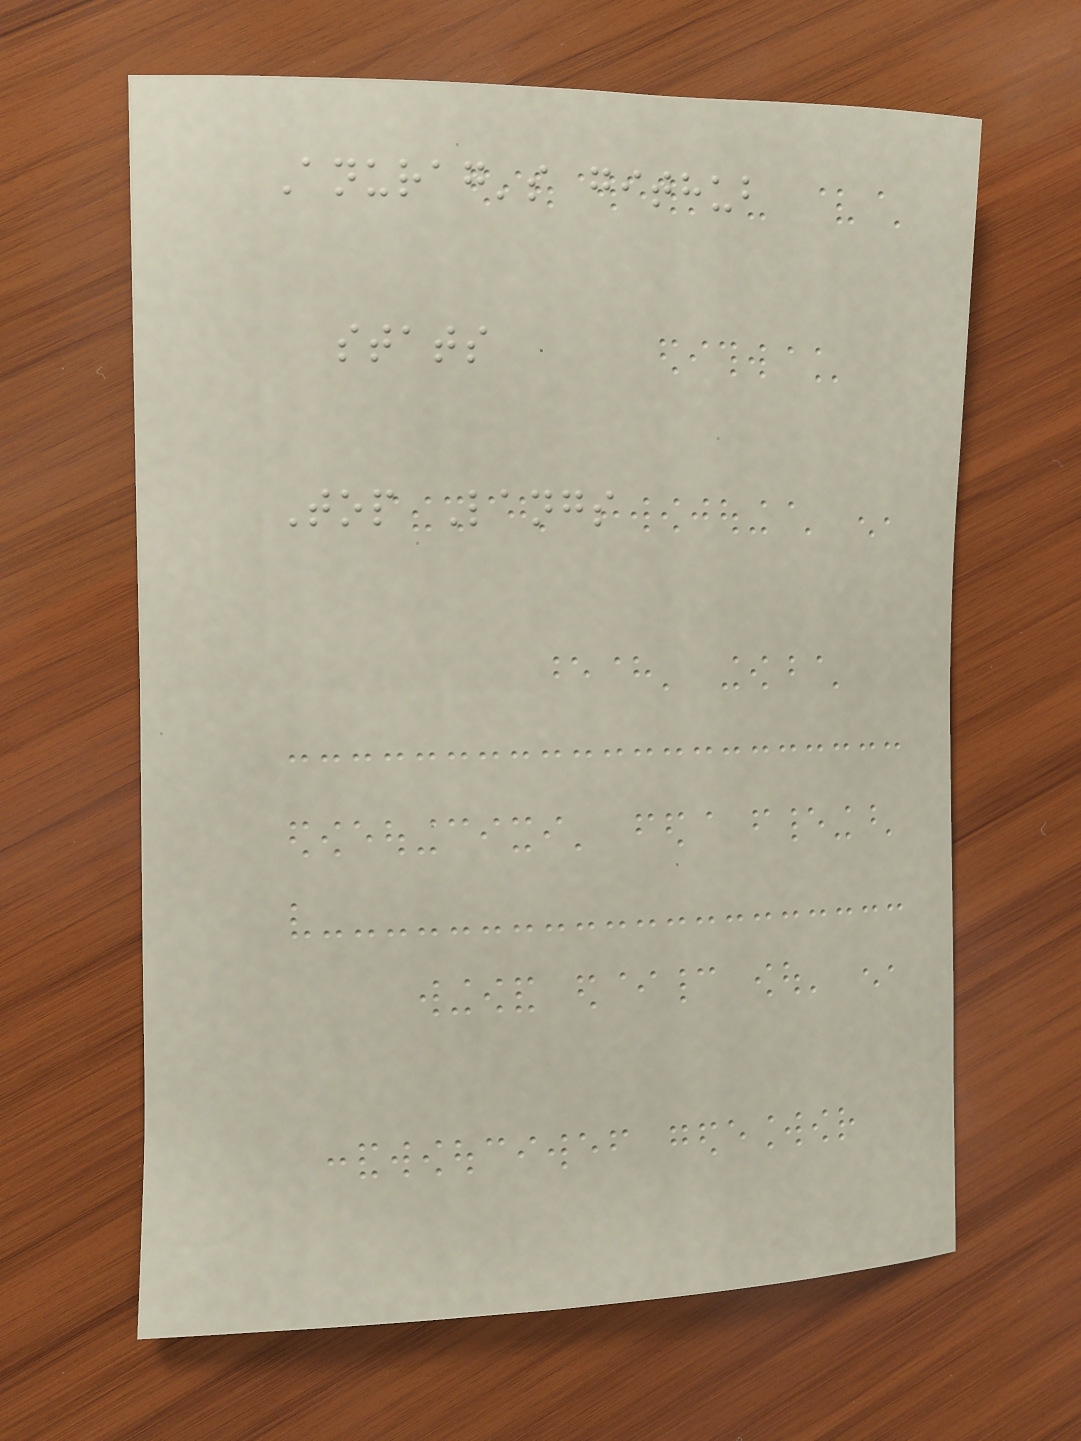Anurag's github
stats
Top Langs
